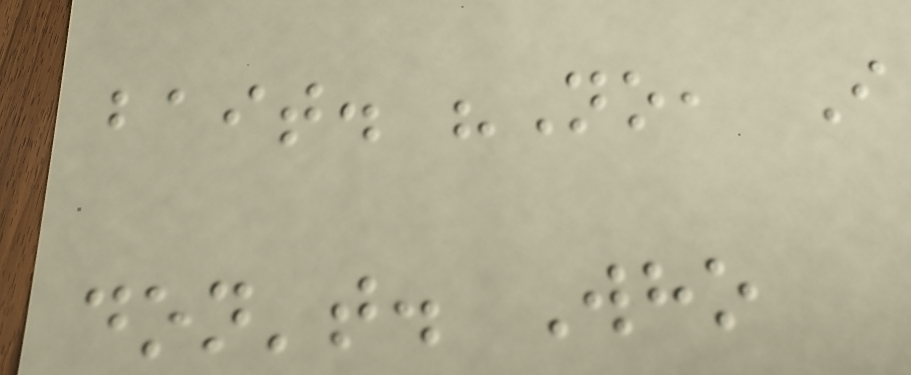bait. "No, I
don't. Who
